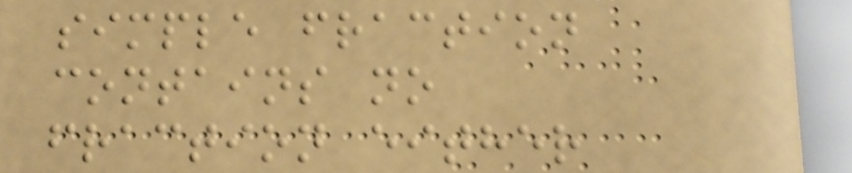simple fraction
contains no
fraction either
